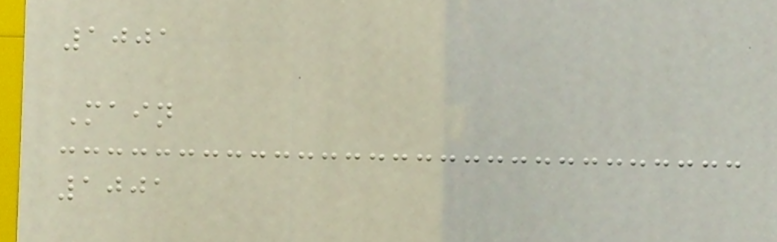1001
Main
1001
